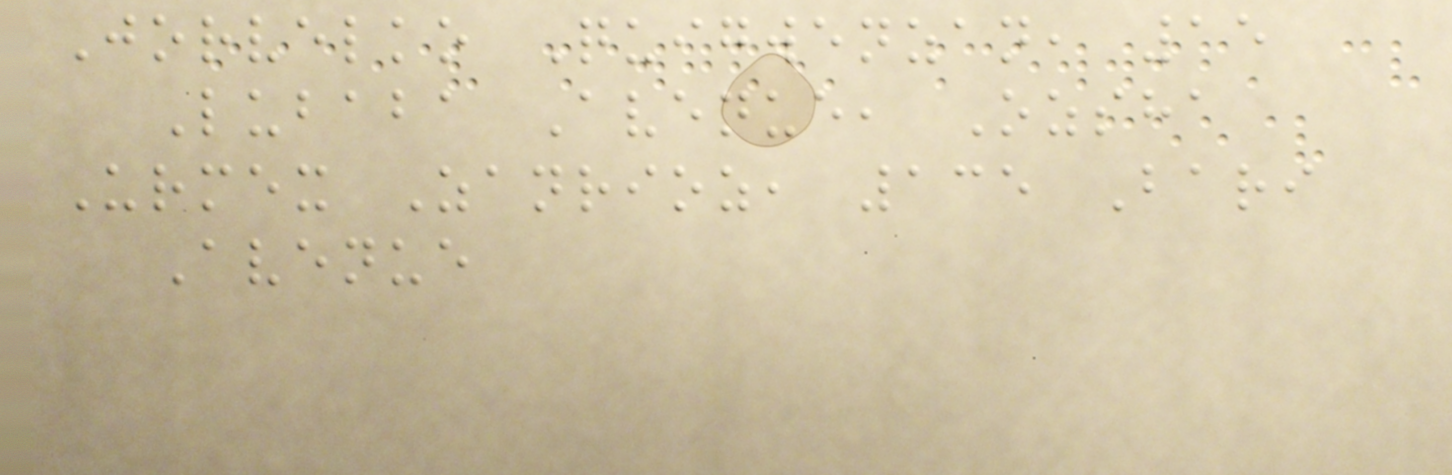Jorvelko Quigwenzan, 15
Lubaba Avenue, Ozsha
Urmex Zanrioz, 135 Bari
Avenue
